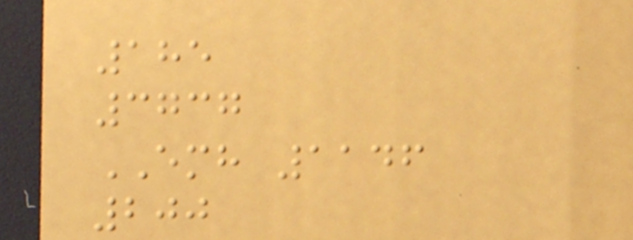185
3737
EMH 1146
200
